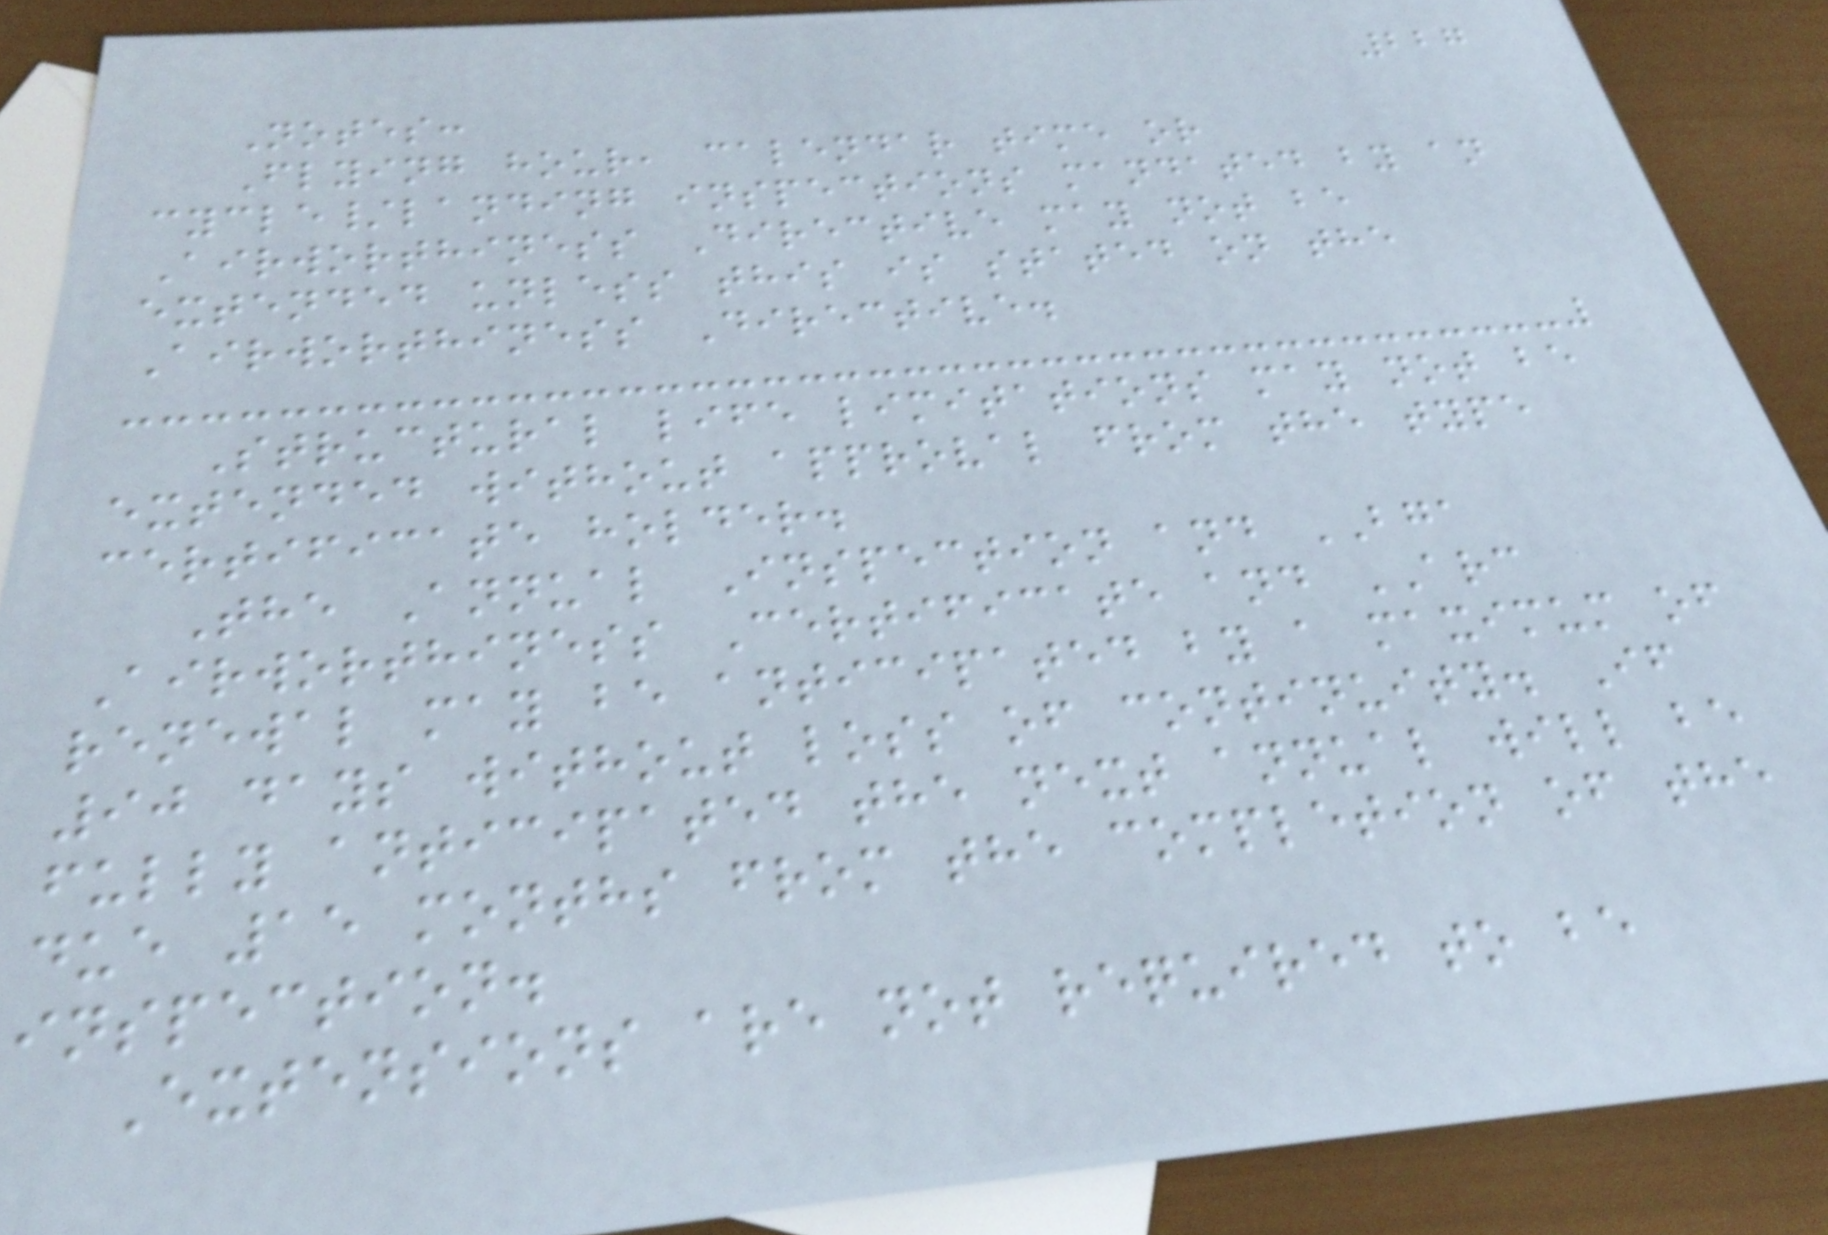227
Notes:
Flying hour, calendar time or
cycle/landing inspections mandated by an
Airworthiness Directive may not be
extended unless this is stated on the
Airworthiness Directive.
Structural life limitations may not be
extended without approval from the type
certificate holder.
The Annual Inspection and BGA
Airworthiness Certificate and ARC
renewal may be anticipated by a maximum of
90 days without loss of continuity. If
fully anticipated the next annual will be
due 15 months from the completion of the
inspection.
Extensions are not required to be
